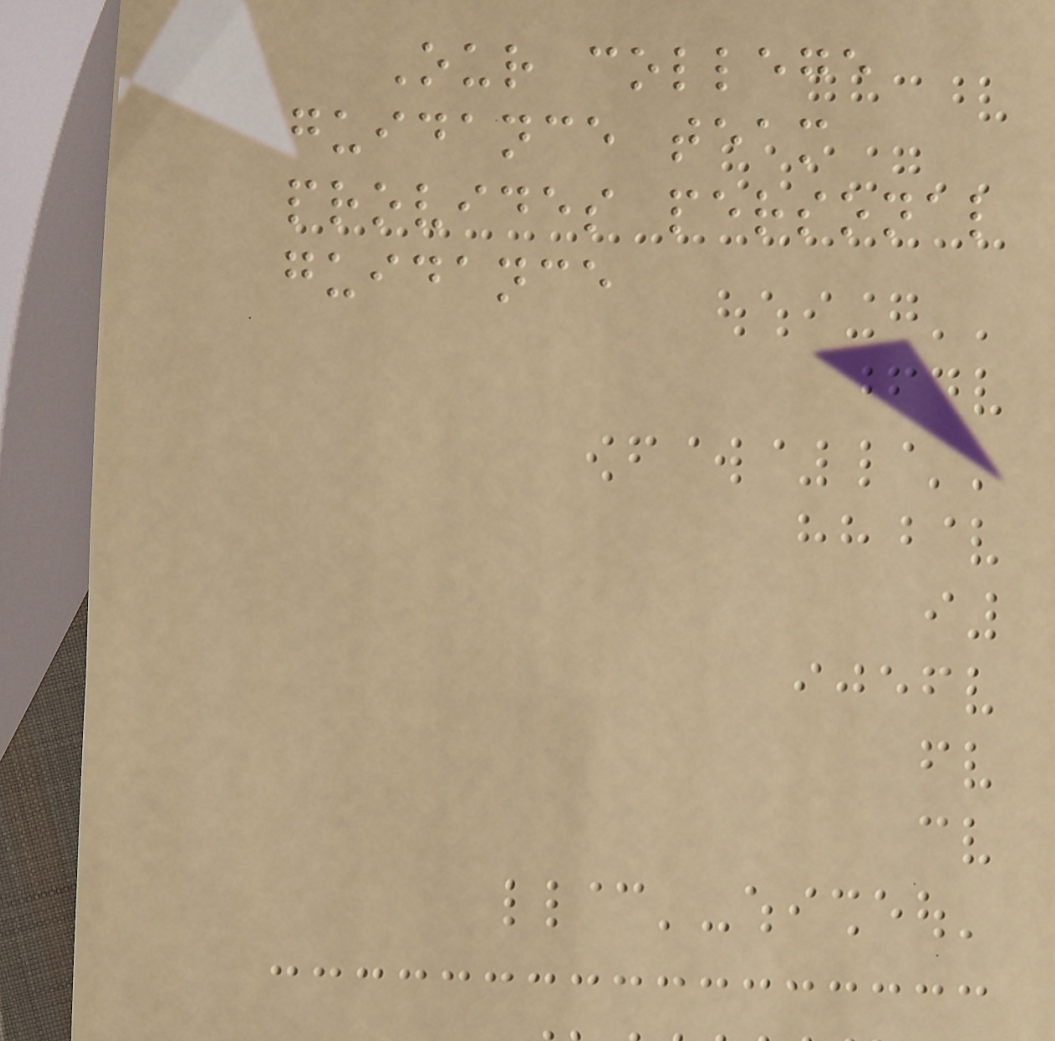Our college
guidance team
provides personal
guidance
